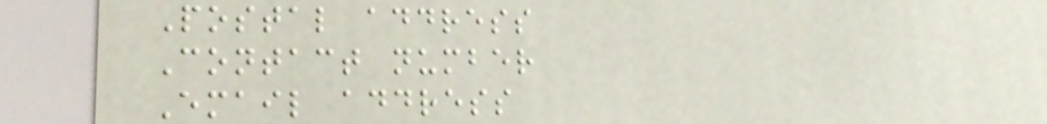Postal address
Contact number
Email address
